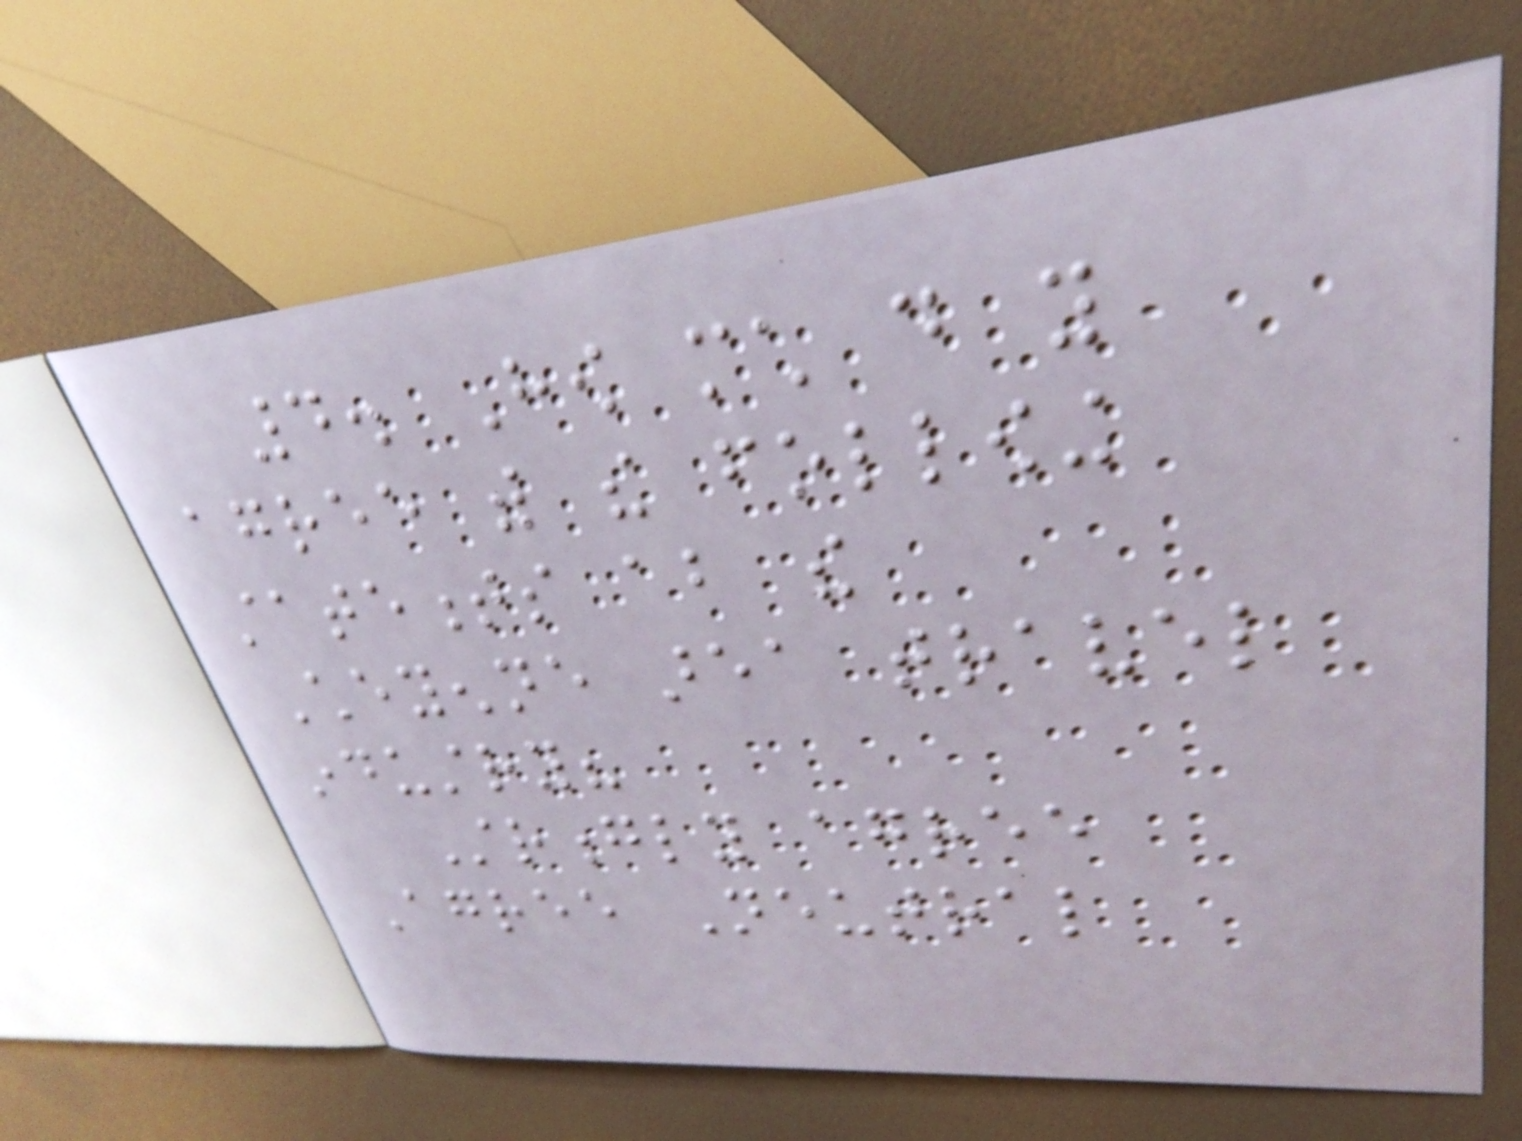4. How much do you
agree with the following
statements about the
Cheyenne area travel
industry?
Strongly agree
Agree Neutral
